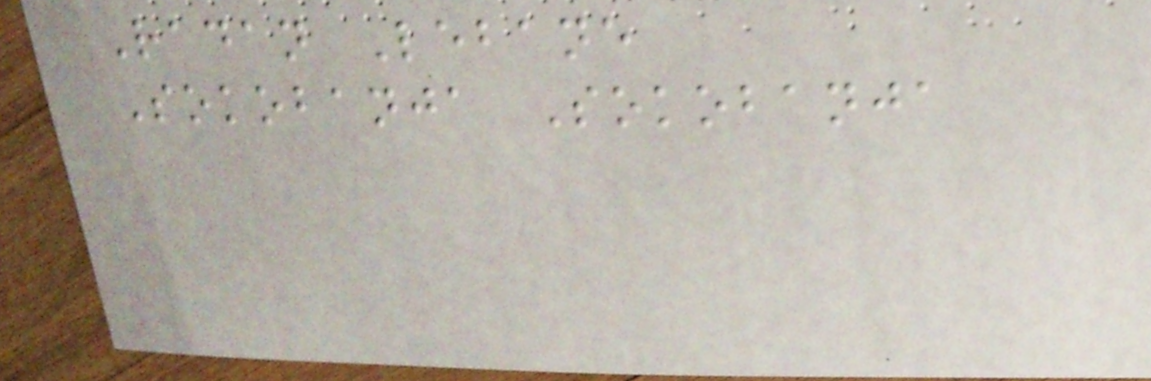Radan Lebane
Sokobanja Sokobanja
